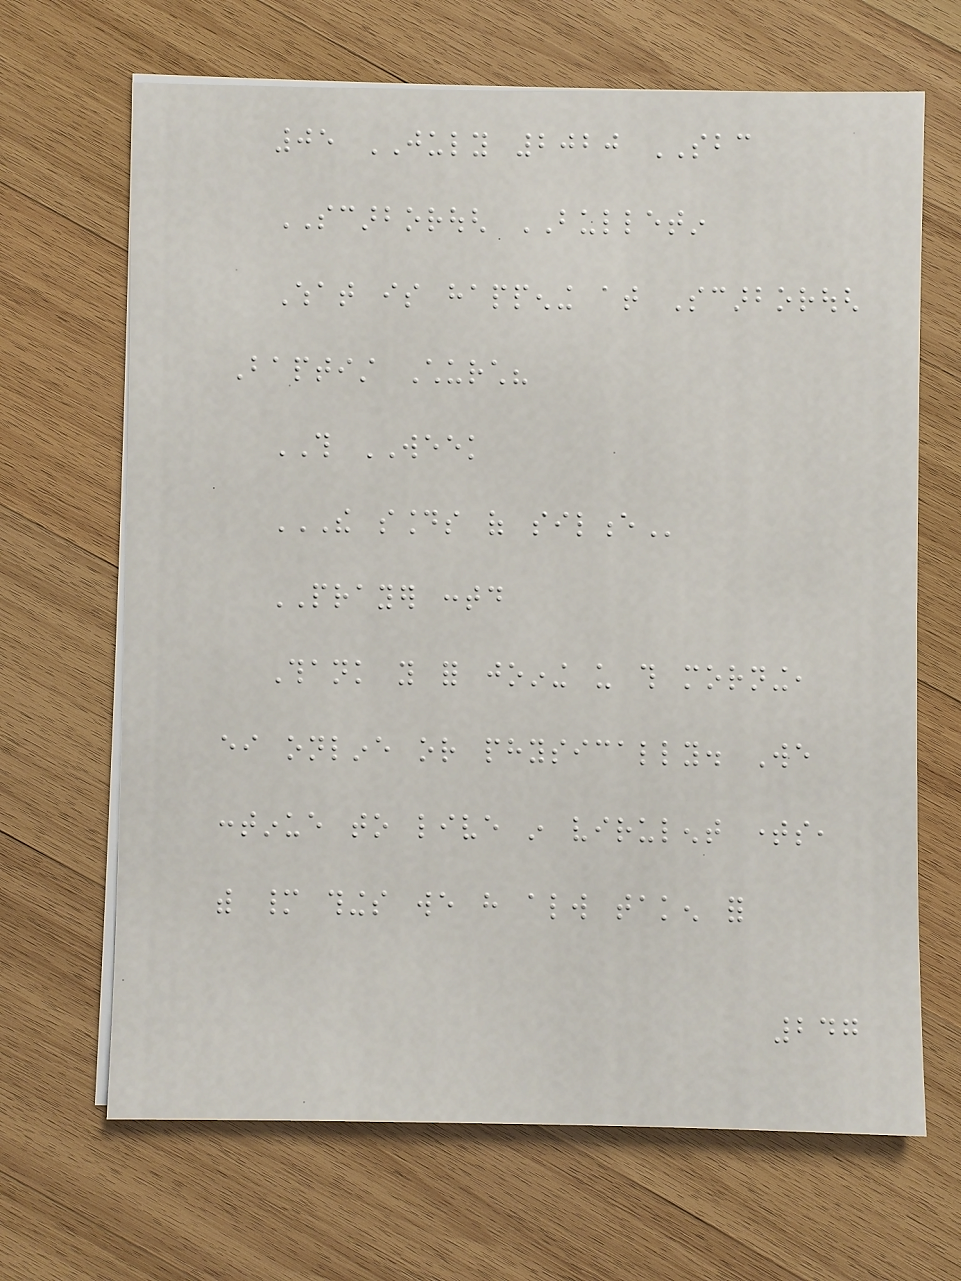05 JULY 2020 SBC
SCARBOROUGH BULLETIN
What is happening at Scarborough
Baptist Church?
THIS WEEK
THE SOUNDS OF SILENCE
PRAYER contd
Thank you for joining us this morning,
either online or physically. We
continue to live in virulent times,
with many things we have always taken for
247
